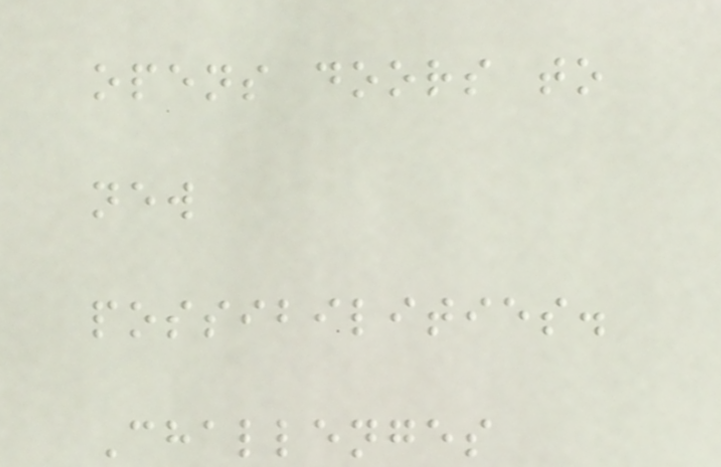opens doors to
new
possibilities.
Challenges
